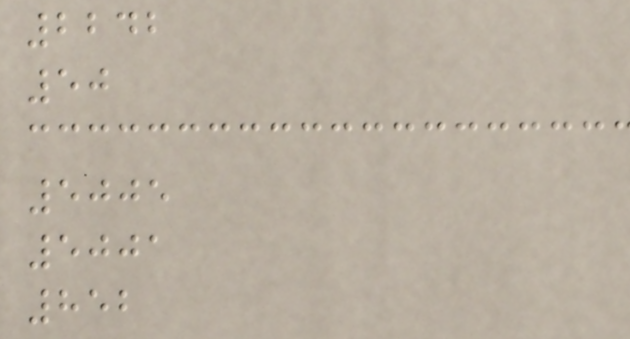2242
50
5005
5001
852
